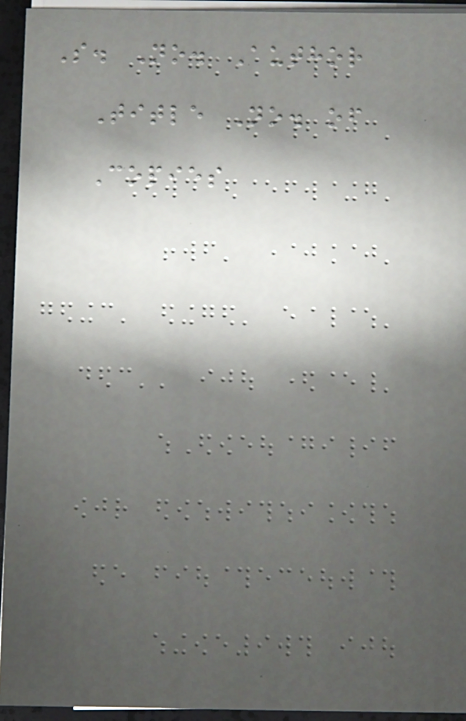S. No. Author
Title No. of
Copies
